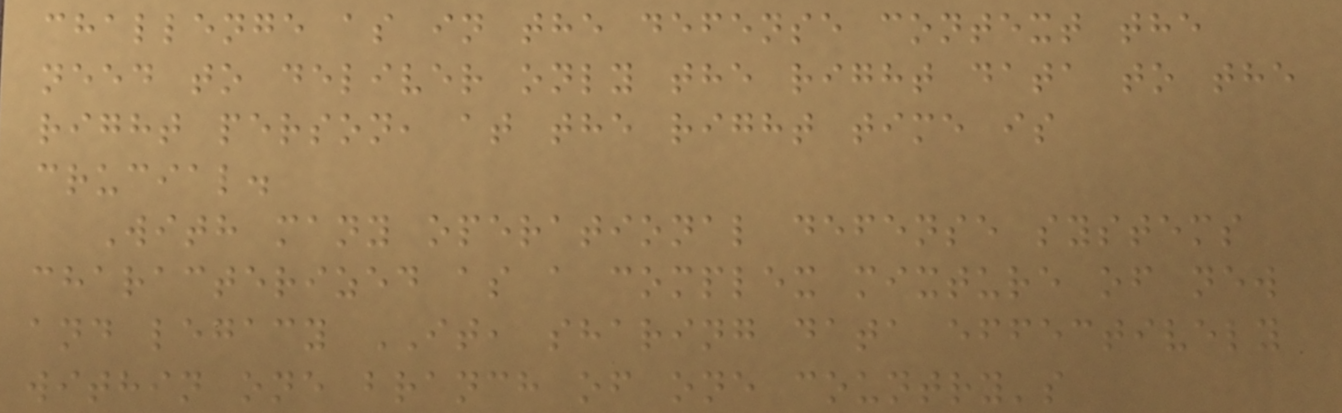challenge as in the defense context the
need to deliver only the right data to the
right person, at the right time is
crucial.
With many operational defense systems
characterized as a complex mixture of new
and legacy IT, sharing data effectively
within one branch of one country's
